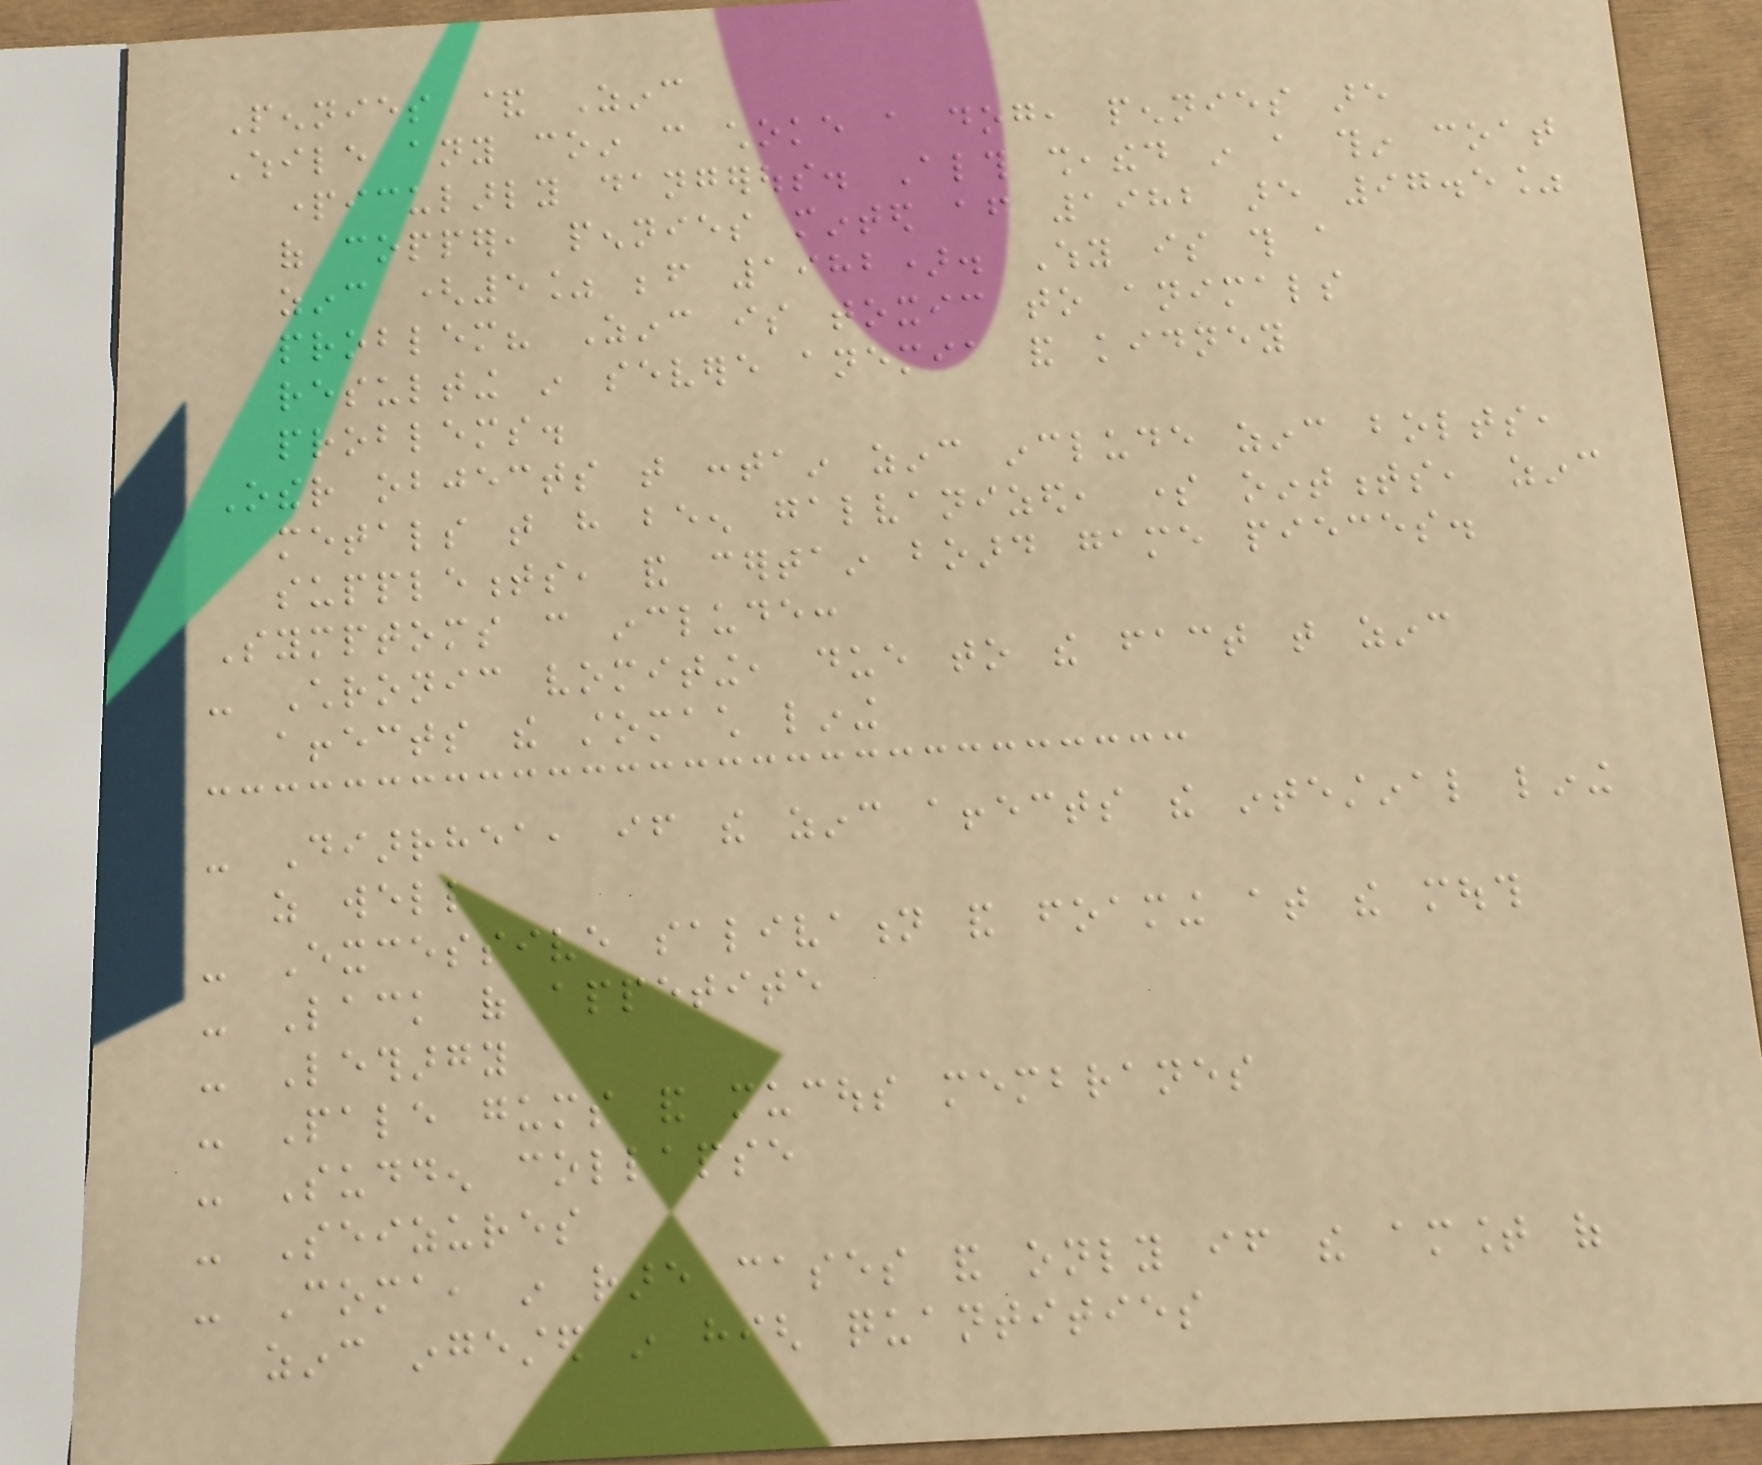Pennies & Zinc
While any coin can choke a dog, pennies are
particularly dangerous. Although sheathed in a thin coat
of copper, pennies minted after 1982 are 97.5%
zinc (5% before 1982). Why is this a
problem? Zinc is toxic to animals
resulting in severe anemia and kidney
problems.
Other objects that contain zinc include zinc bolts,
metals that have been galvanized, some ointments, zinc
supplements, and certain board game pieces.
Symptoms can include:
- Chronic vomiting, due to the fact that zinc
affects the stomach lining
- Diarrhea, if the zinc affects the intestinal lining
as well
- Excessive salivation and foaming at the mouth
- Lack of appetite
- Lethargy
- Pale gums and mucous membranes
- Sudden collapse
- Seizures
- Coma, in rare cases and only if the amount of
zinc ingested in high quantities
